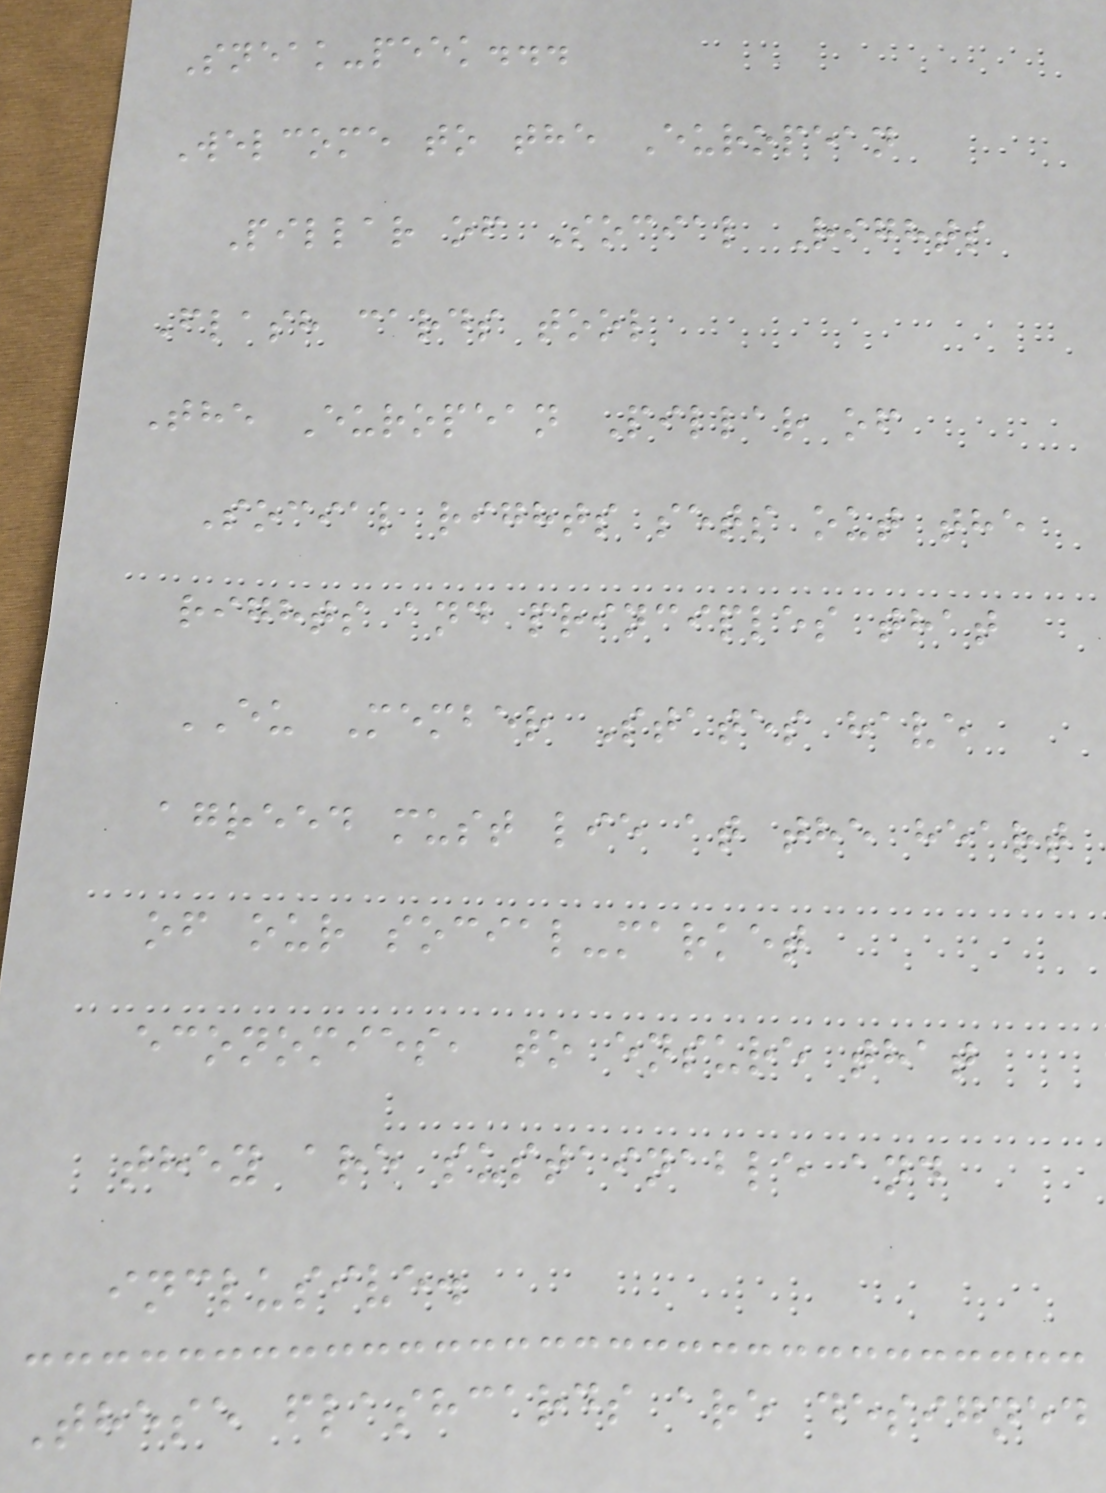Sneak-peek...
Welcome to the European
Pillar of Social Rights
Flash cards tool
The European Pillar of
Social rights sets out the
rights and principles that
EU Member States have
agreed must lie at the heart
of our social-market
economies, to ensure that
they are sustainable and
inclusive.
These flashcards are designed
